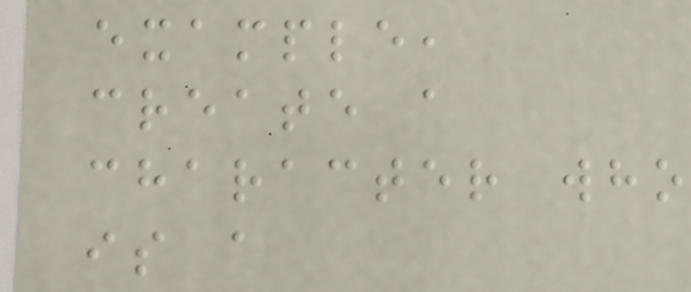example,
create a
character who
is a
